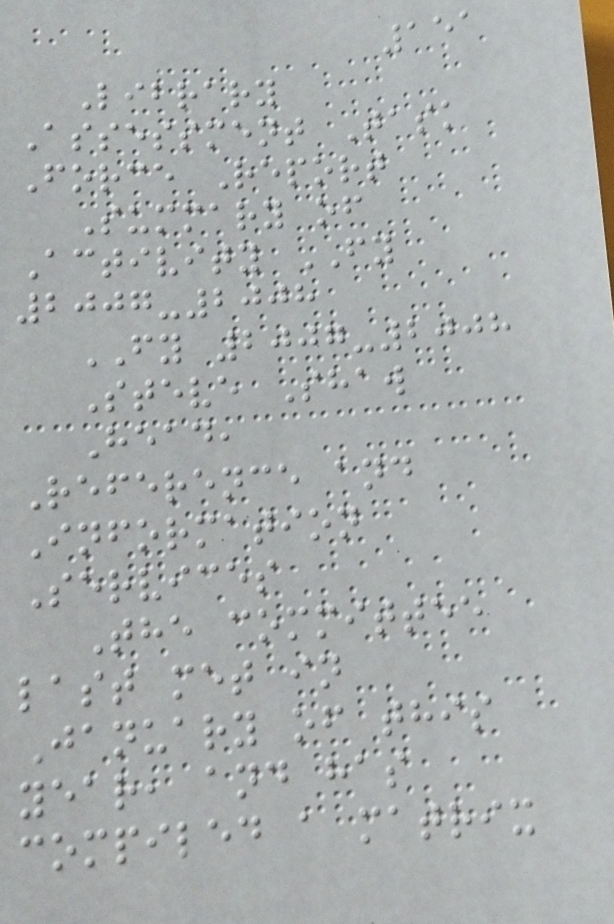151
Library
Assessment Task
Force Report
Summary of
Activity FY
2007-2008
FY 2007-2008
Steve Shaw
Head,
Reference and
Information
Services
The committee
last met in
January of this
year, and has
compiled a matrix
